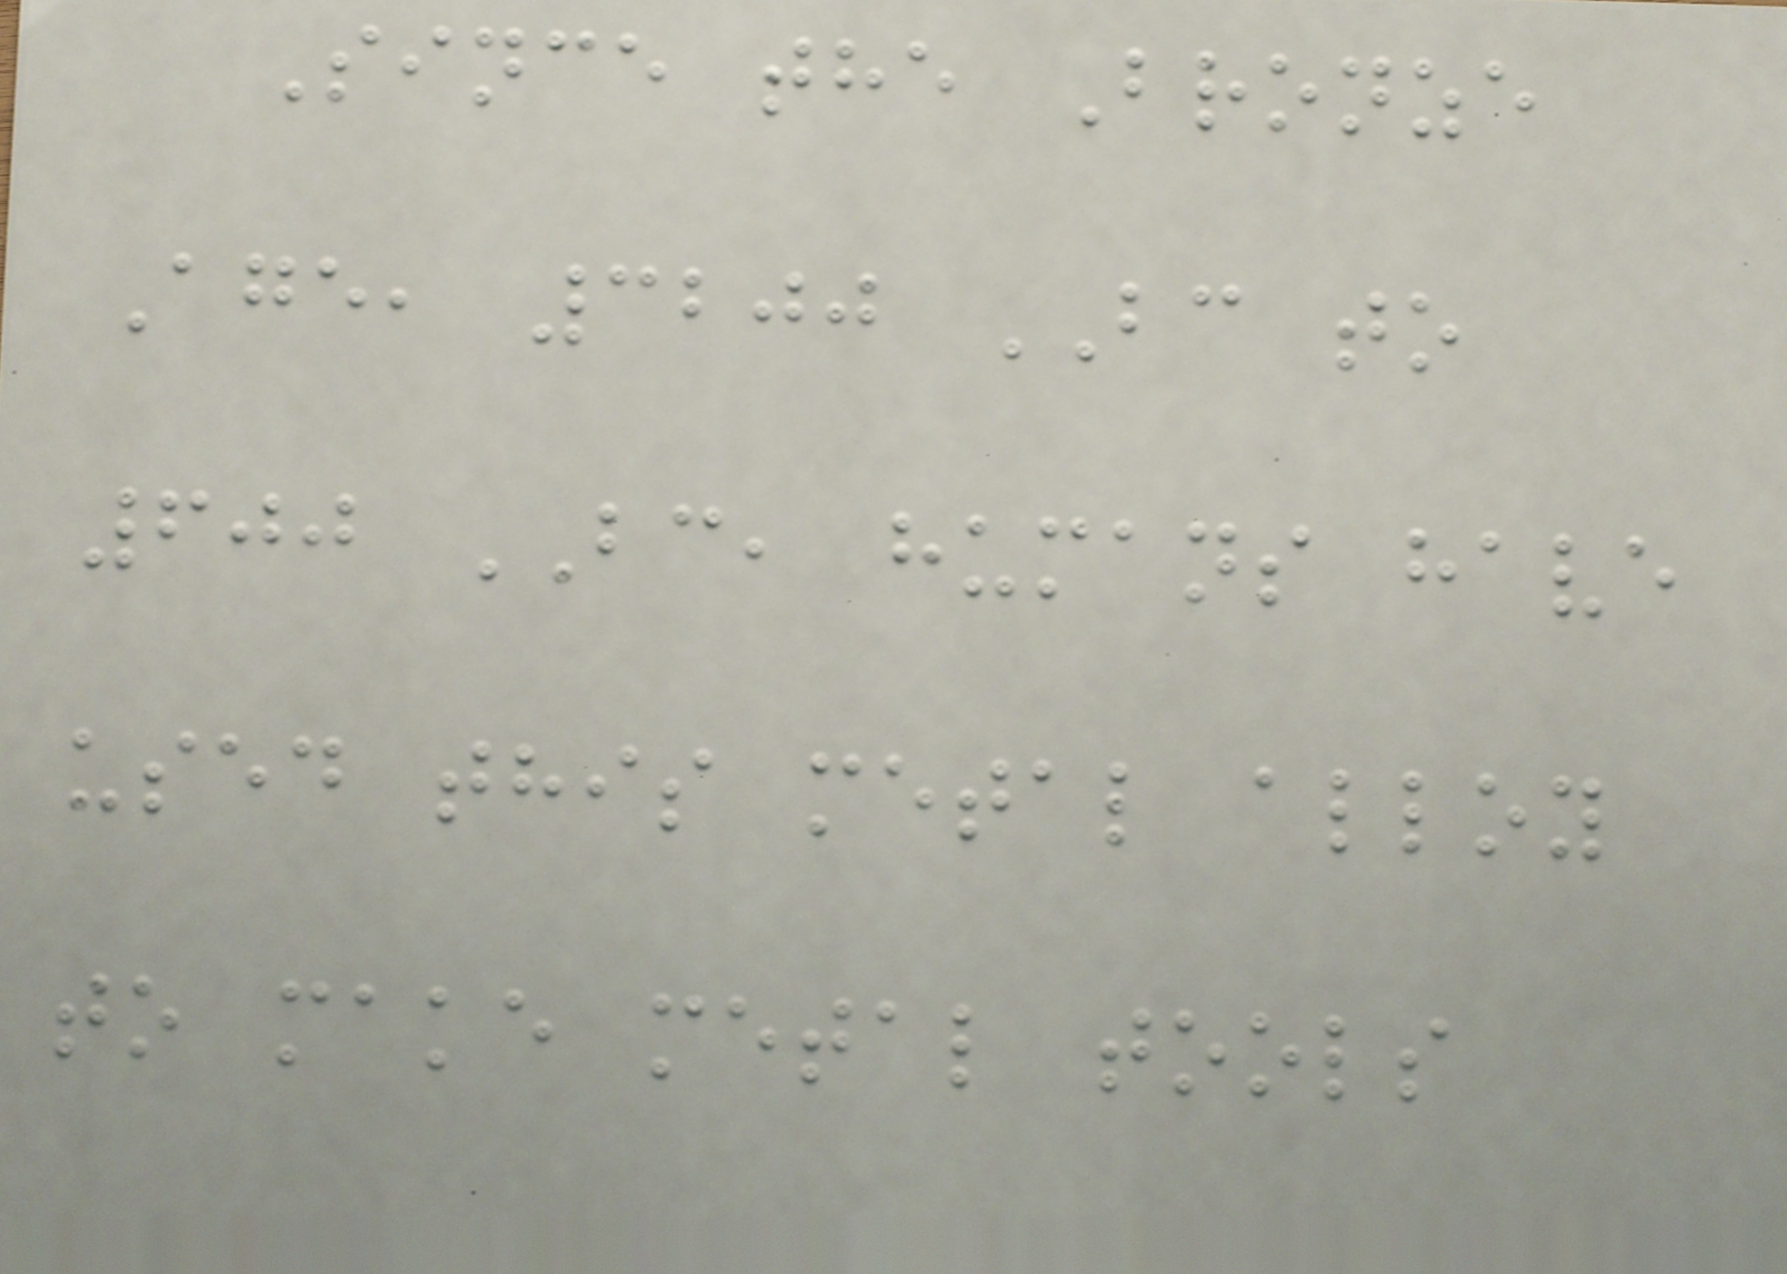Since the Bronze
Age, 3200 BC to
600 BC, humans have
used this metal alloy
to make metal tools
